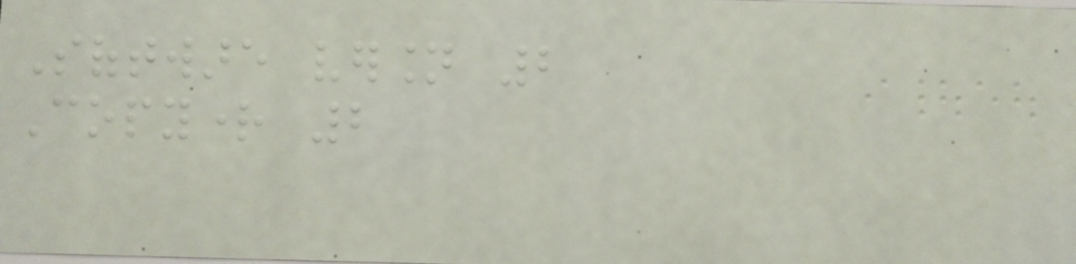Software version 2
Copyright 2
